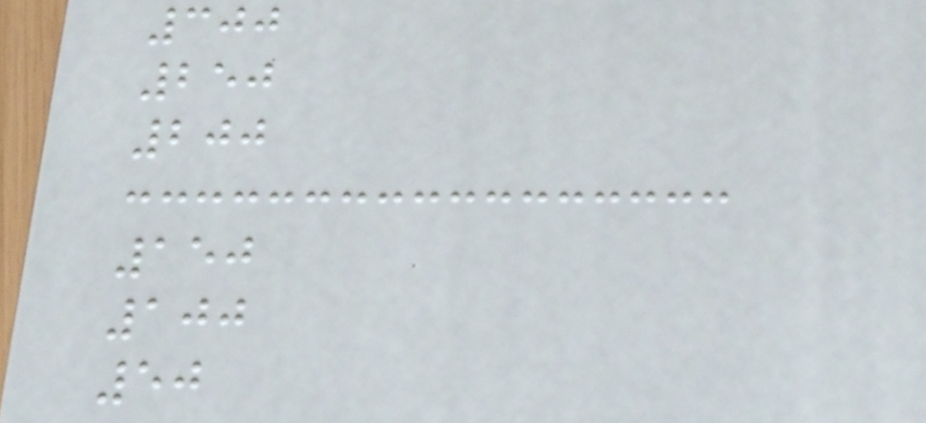300
250
200
150
100
50
